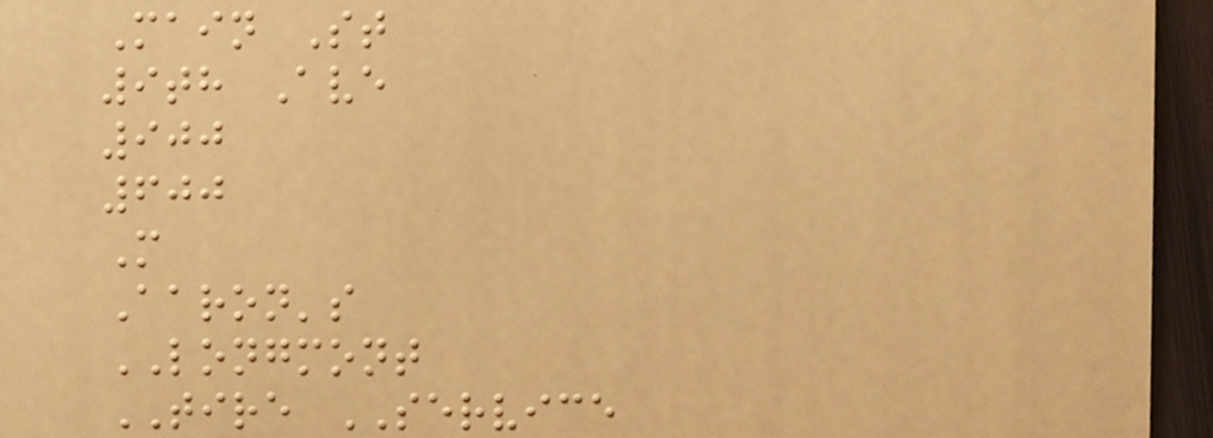Main St
9th Ave
900
600
M
Aaron's
LONGMONT
TIRE SERVICE
